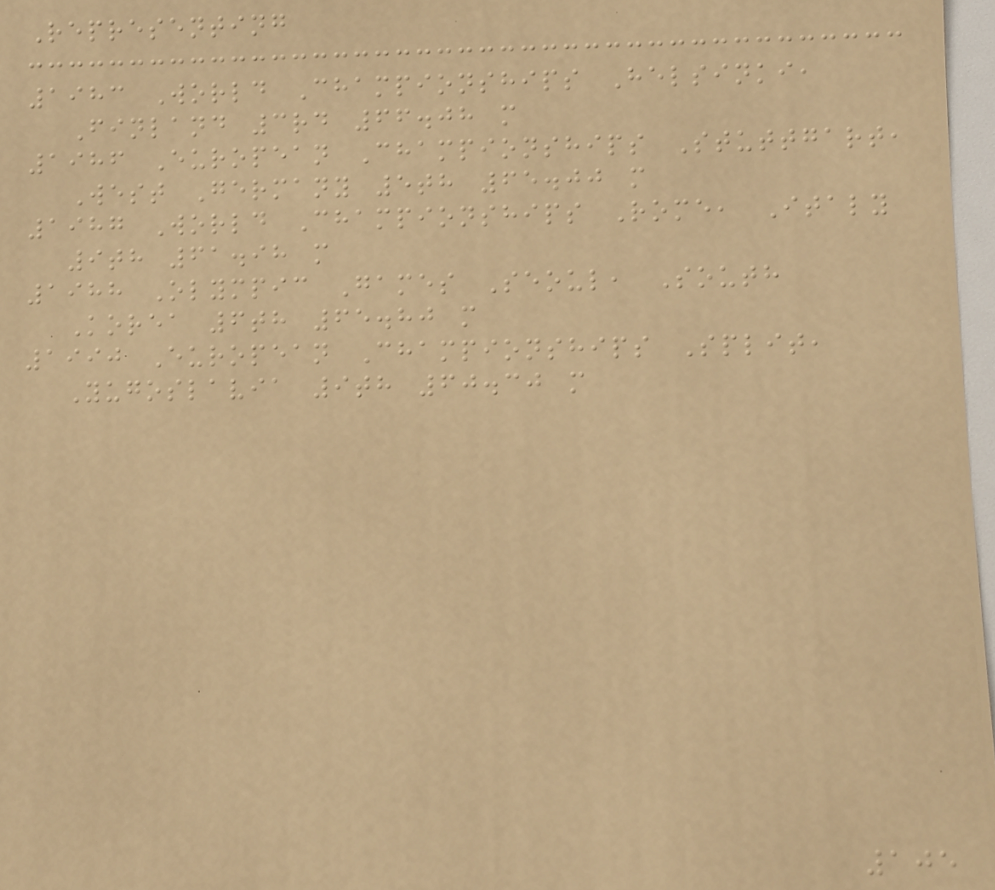Representing
1983 World Championships Helsinki,
Finland 3rd 66.08 m
1986 European Championships Stuttgart,
West Germany 5th 65.00 m
1987 World Championships Rome, Italy
9th 61.98 m
1988 Olympic Games Seoul, South
Korea 6th 65.80 m
1990 European Championships Split,
Yugoslavia 9th 60.30 m
105
